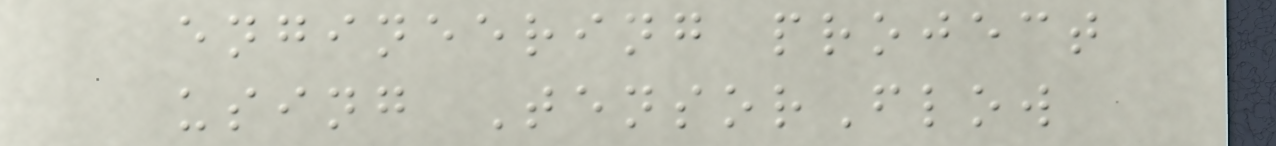engineering project
using TensorFlow
